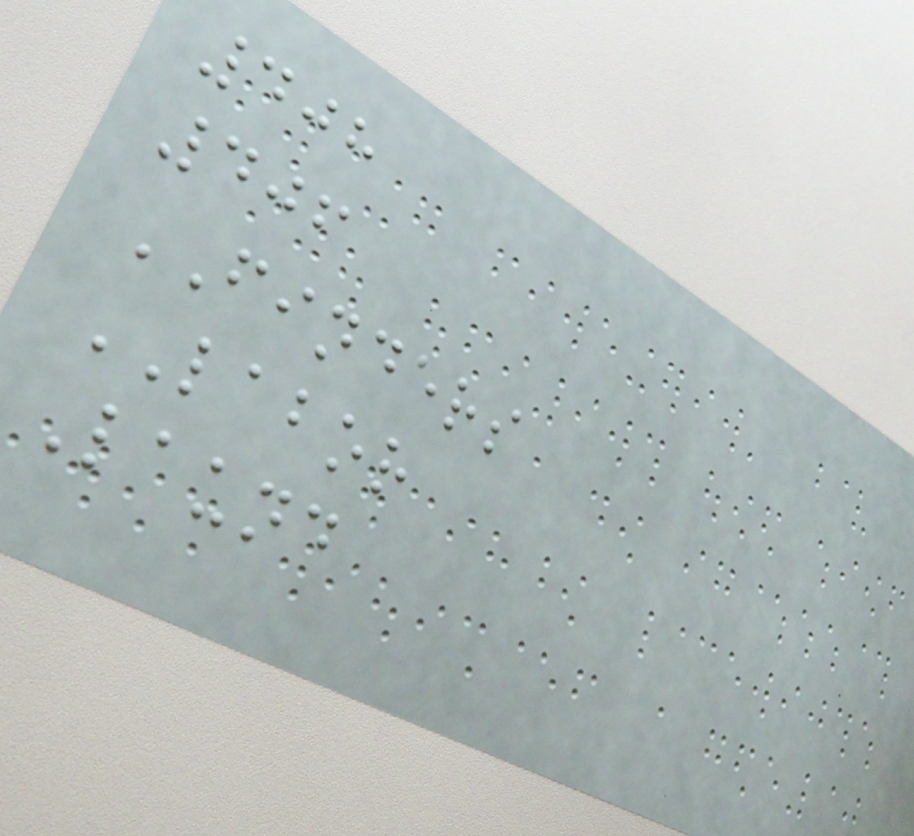408
406
FINDERS
LABOR
Laund
